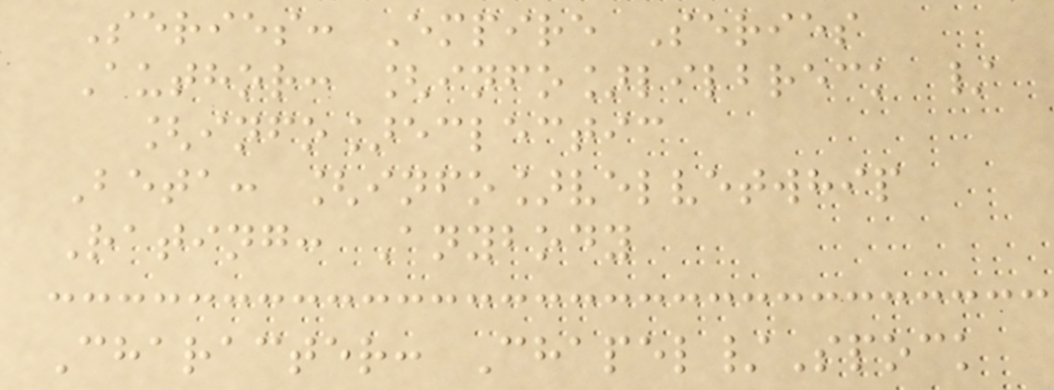Series: Empire Series
Author: [info]lilbreck /
[info]eclectic
Beta: [info]velvetwhip
Rating: Anybody
Character: Chapel/Spock
